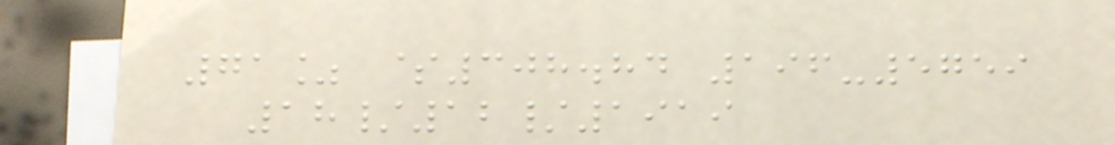71% $308.84 196-5759
18/12/1919
